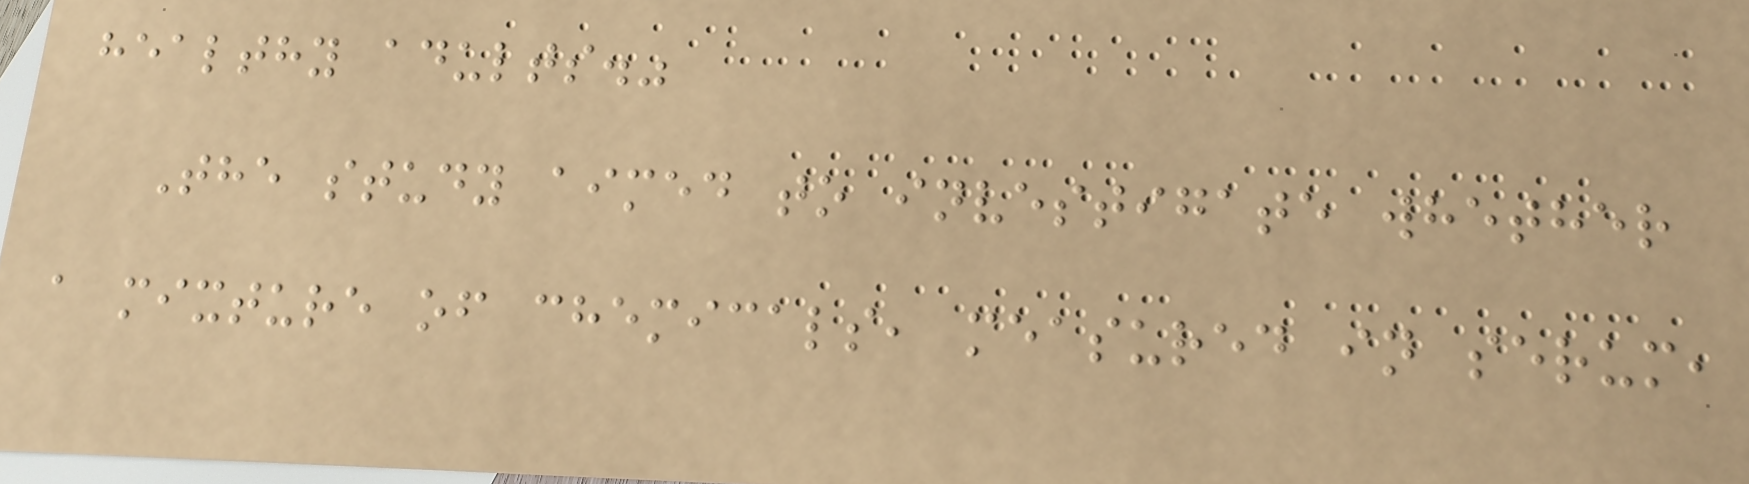healthy adults."
The study aimed to investigate whether
a mixture of chemicals, measured in serum,
